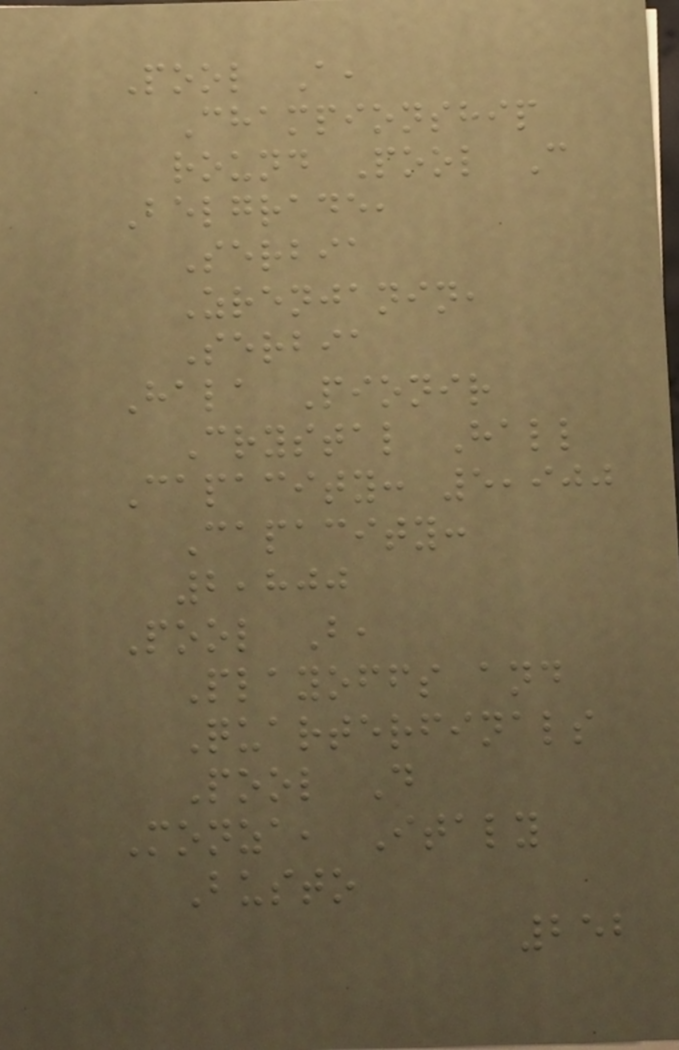Pool A,
Championship
round Pool C
Belgrade,
Serbia
Zrenjanin,
Serbia
Hala Pionir
Crystal Hall
Capacity: 5,900
Capacity:
2,800
Pool B,
Playoffs and
Quarterfinals
Pool D
Monza, Italy
Busto
252
